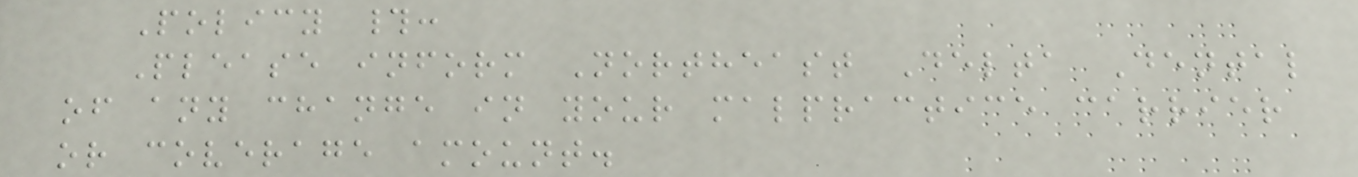Policy #:
Please inform Northeast Delta Dental
of any change in your malpractice carrier
or coverage amount.
